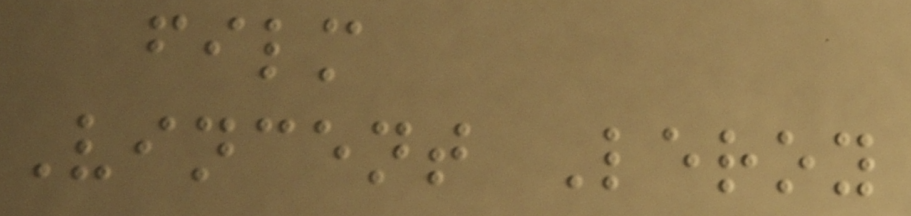film
Vincent Leroy
